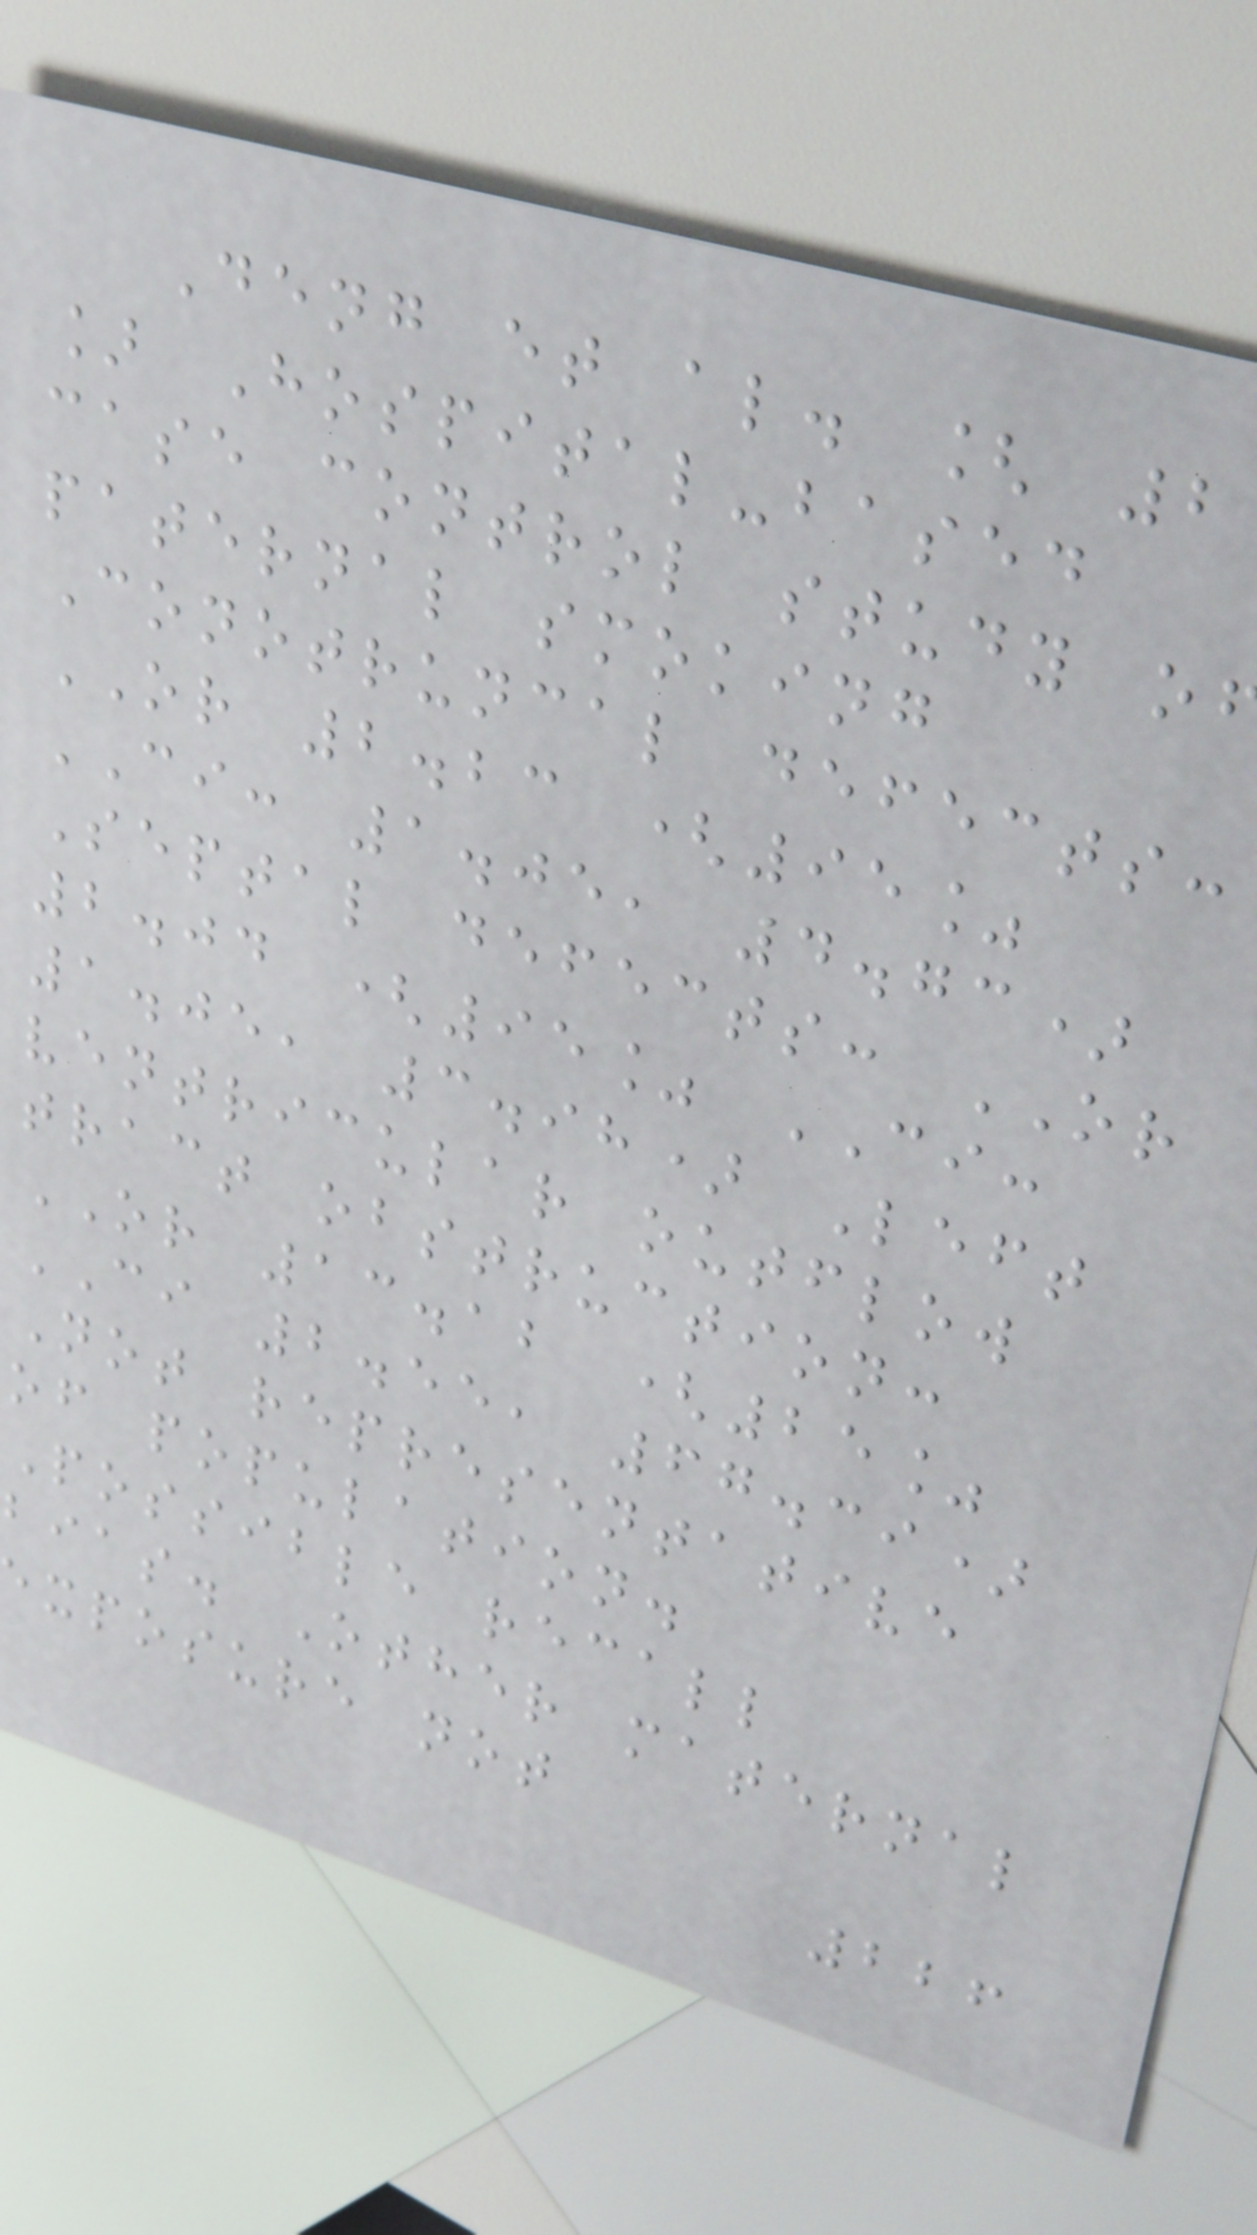Deng et al. [ 2
] Hospital-based
case control study o
paternal smoking
Conotruncal defects:
OR 2.23 (95%
CI: 1.05, 4.73)
Septal defects: OR
2.04 (95% CI:
1.05, 3.98) Left
ventricular outflow
tract obstruction:
OR 13.12 (25%
CI 2.55, 67.39)
Not representative
of population.
Possible recall
bias. Other maternal
xposure not
226
